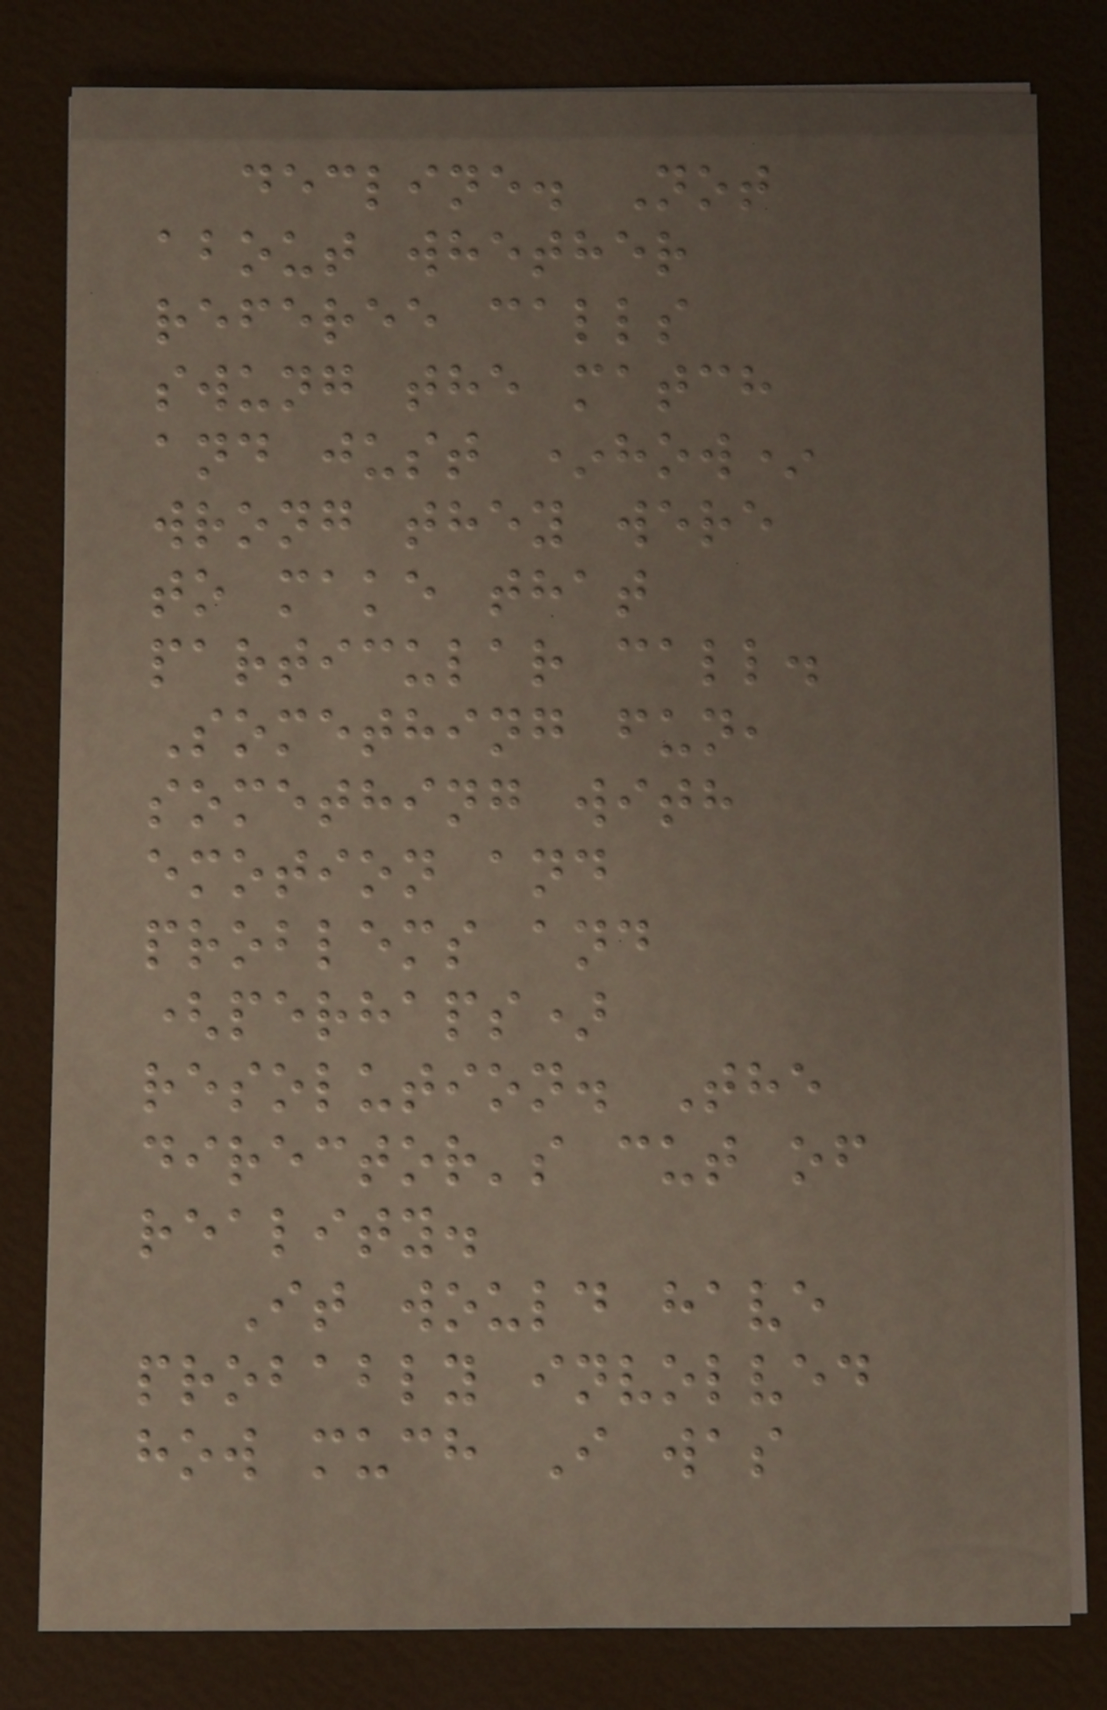decline. Not
about whether
referee calls
swung the match
and just *how*
wrong they were
to make that
particular call.
Something fun,
something with
emotion and
problems and
(perhaps)
resolution. The
director's cut of
reality.
It would have
probably involved
how much I was
